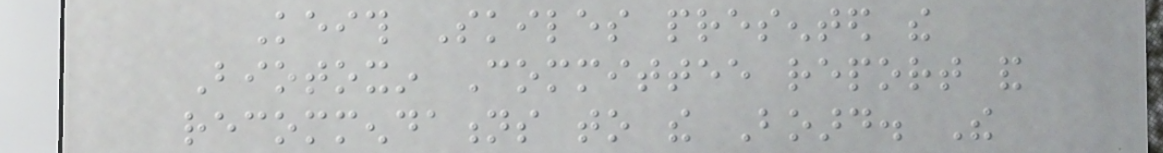Keith Skiles presented the
Biotoxin Committee report and
recommendations to the Board. The
